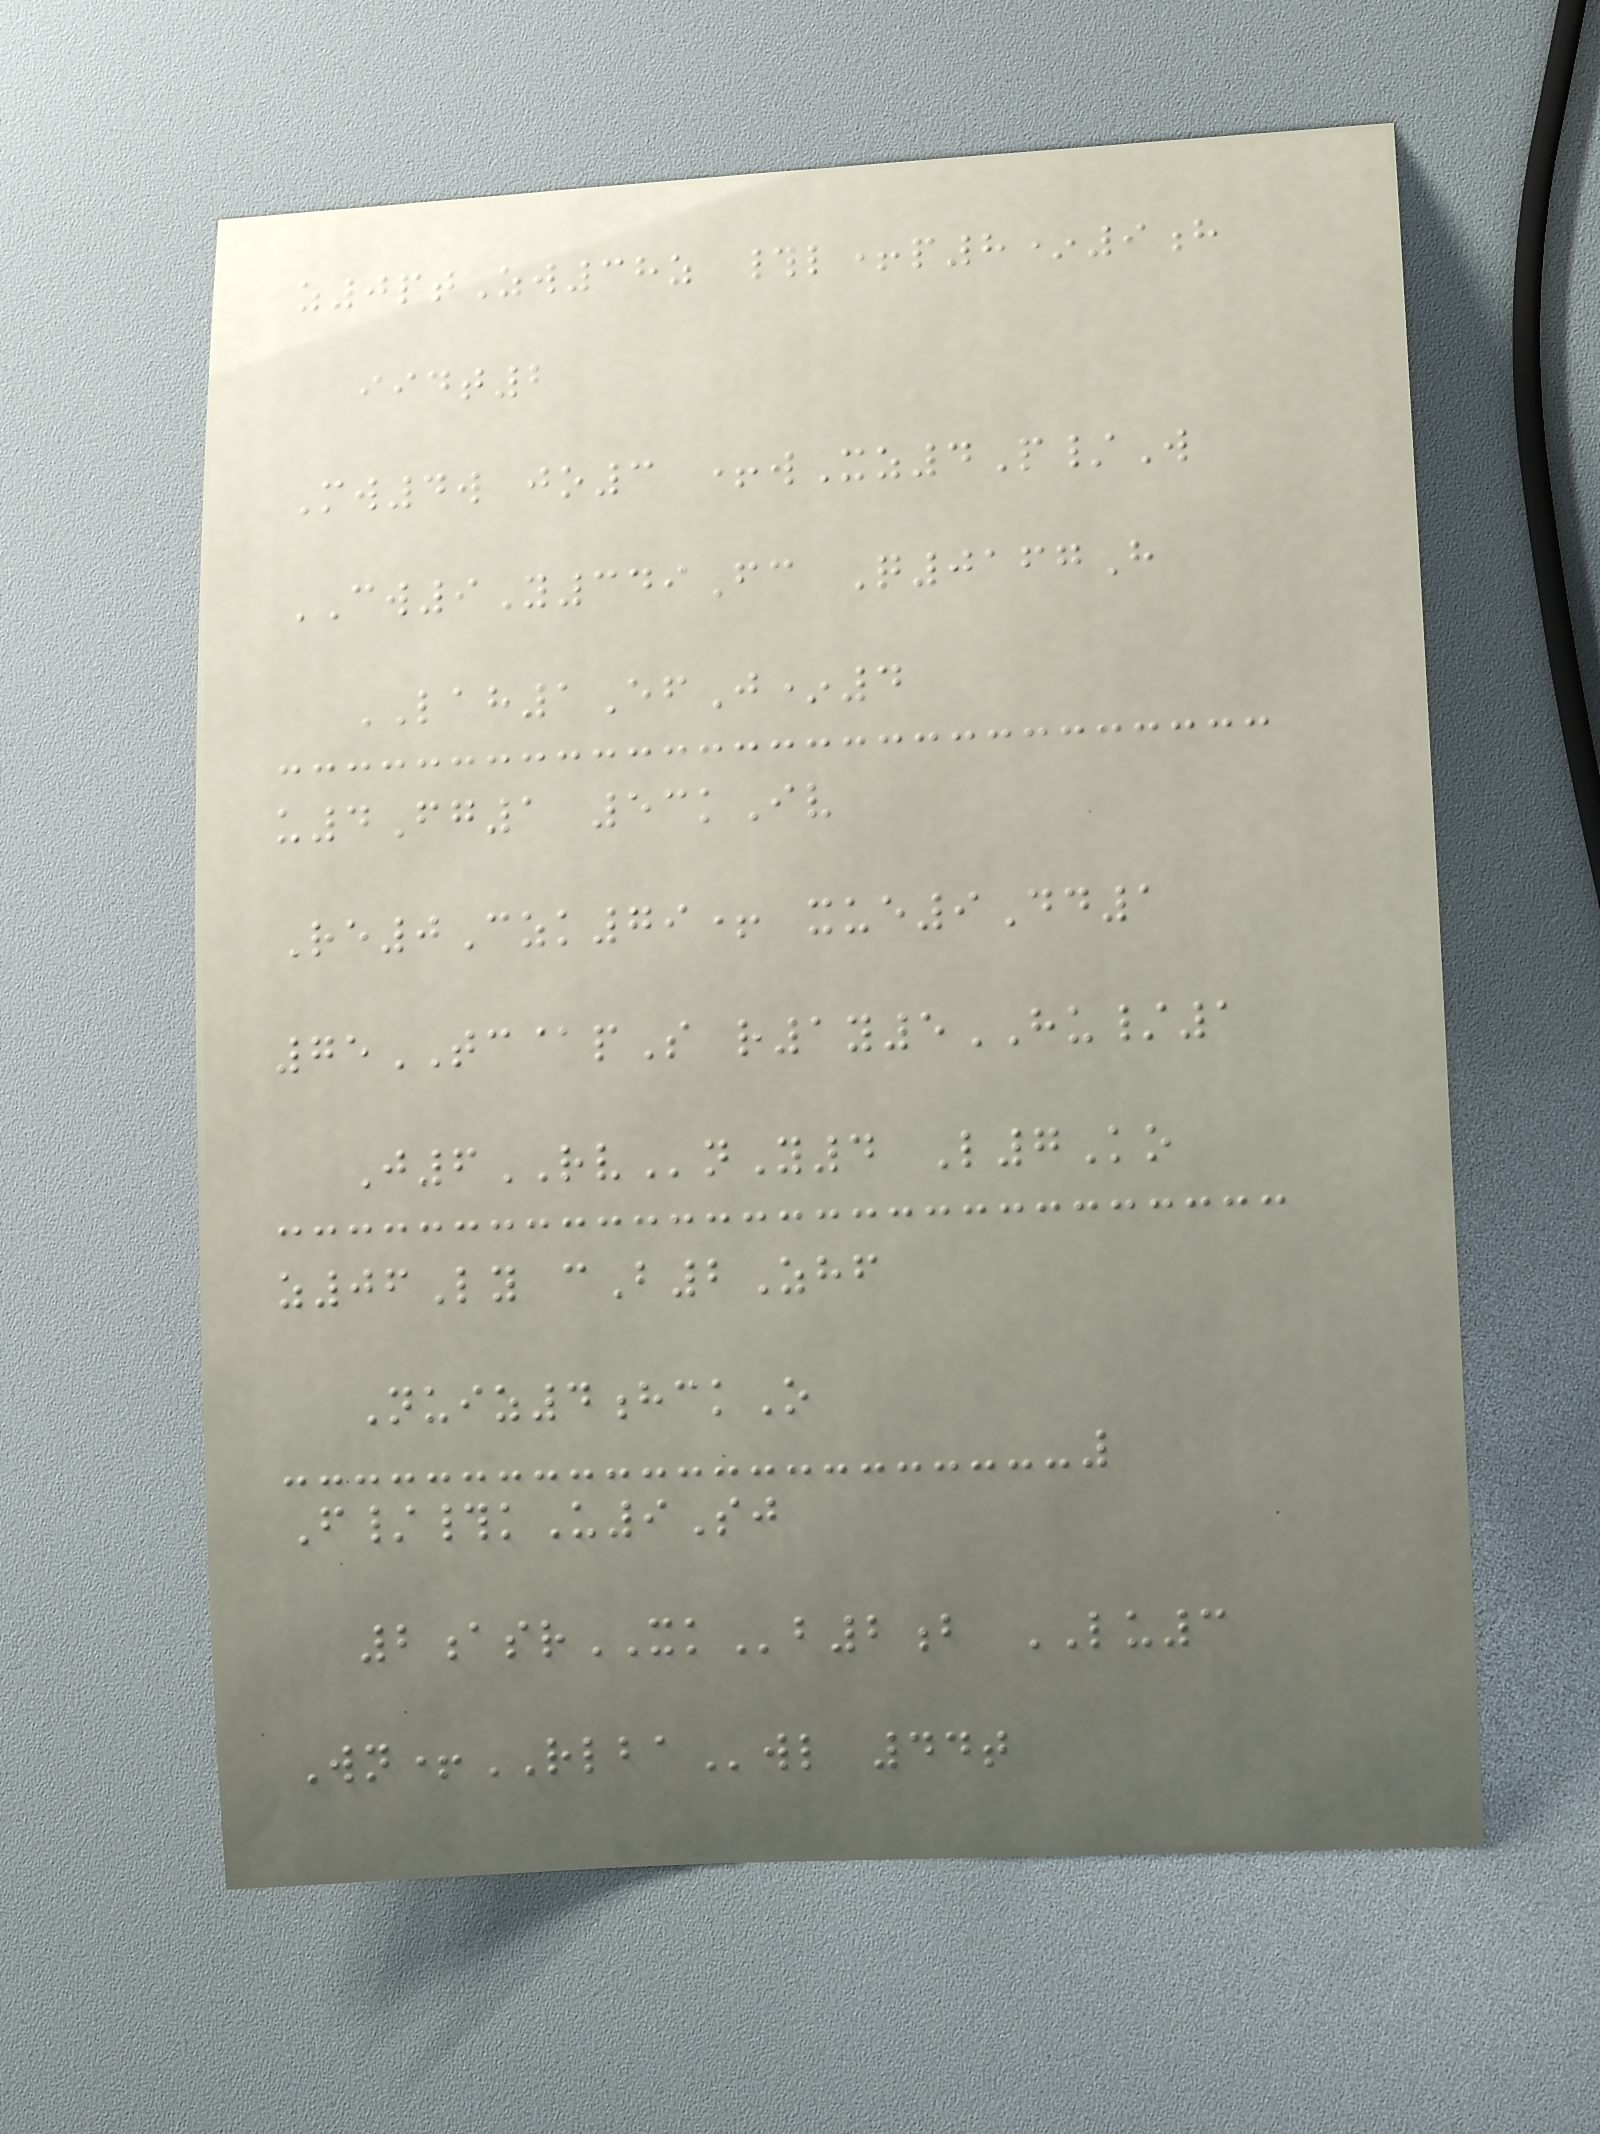z0ptZw38z #l+p8*9h
iidt2
Mw4w jo3 +wXz4P/W
CW9Y349Fc Q0167H
LAH1EfJ*4
u4Fg1 53kIv
Re0Czk79+ xue9Dd1
75TC@pS r1y5HU/1
J6RVnY4 L7Ko
z06Ly cB2Zhf
Nuiz4hckO
F/#kU9Sj
2asrXKb2b LU3
Wn+RLBAwl 44t
